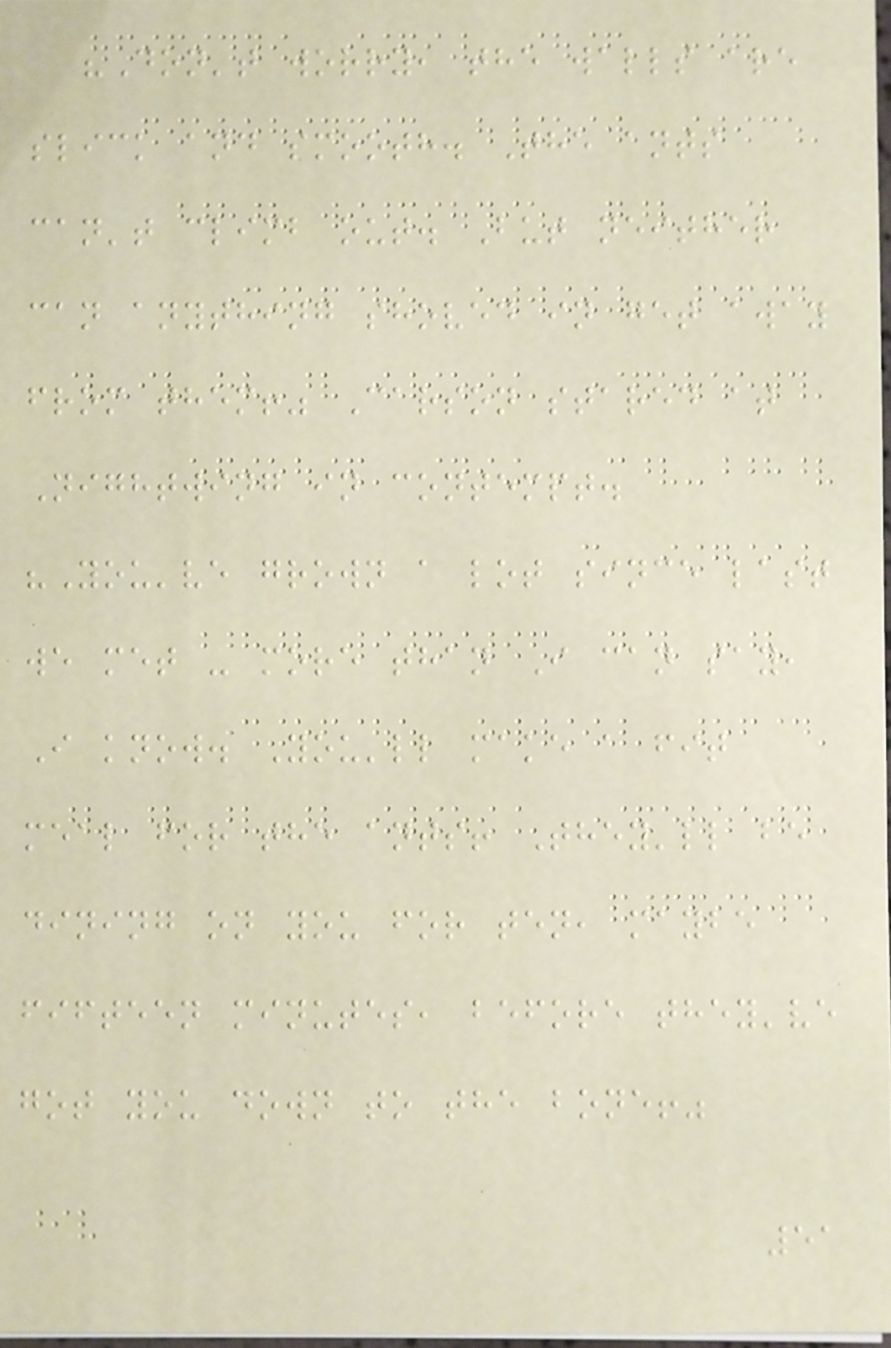"Don't worry, the walls are
slick and smooth. The ants
can't climb out. But neither
can anything shoved in get away
from them!" Carson stared at
Nightwing in contempt.
"You've grown a lot since last
we met - more than I can say,
I know. You'll make a fit
meal for the ants! They'll be
dining on you for ten, maybe
fifteen minutes, before they've
got you down to the bone!"
51
